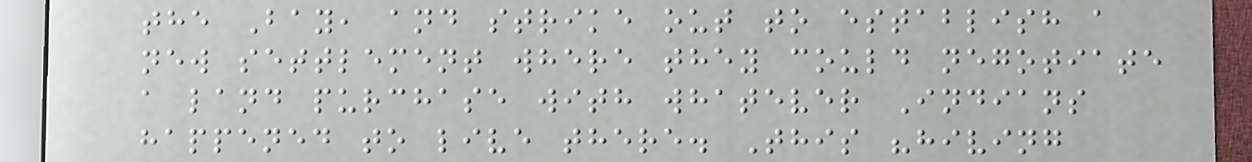the Bay, and strike out to establish a
new settlement where they could negotiate
a land purchase with whatever Indians
happened to live there. This "hiving
